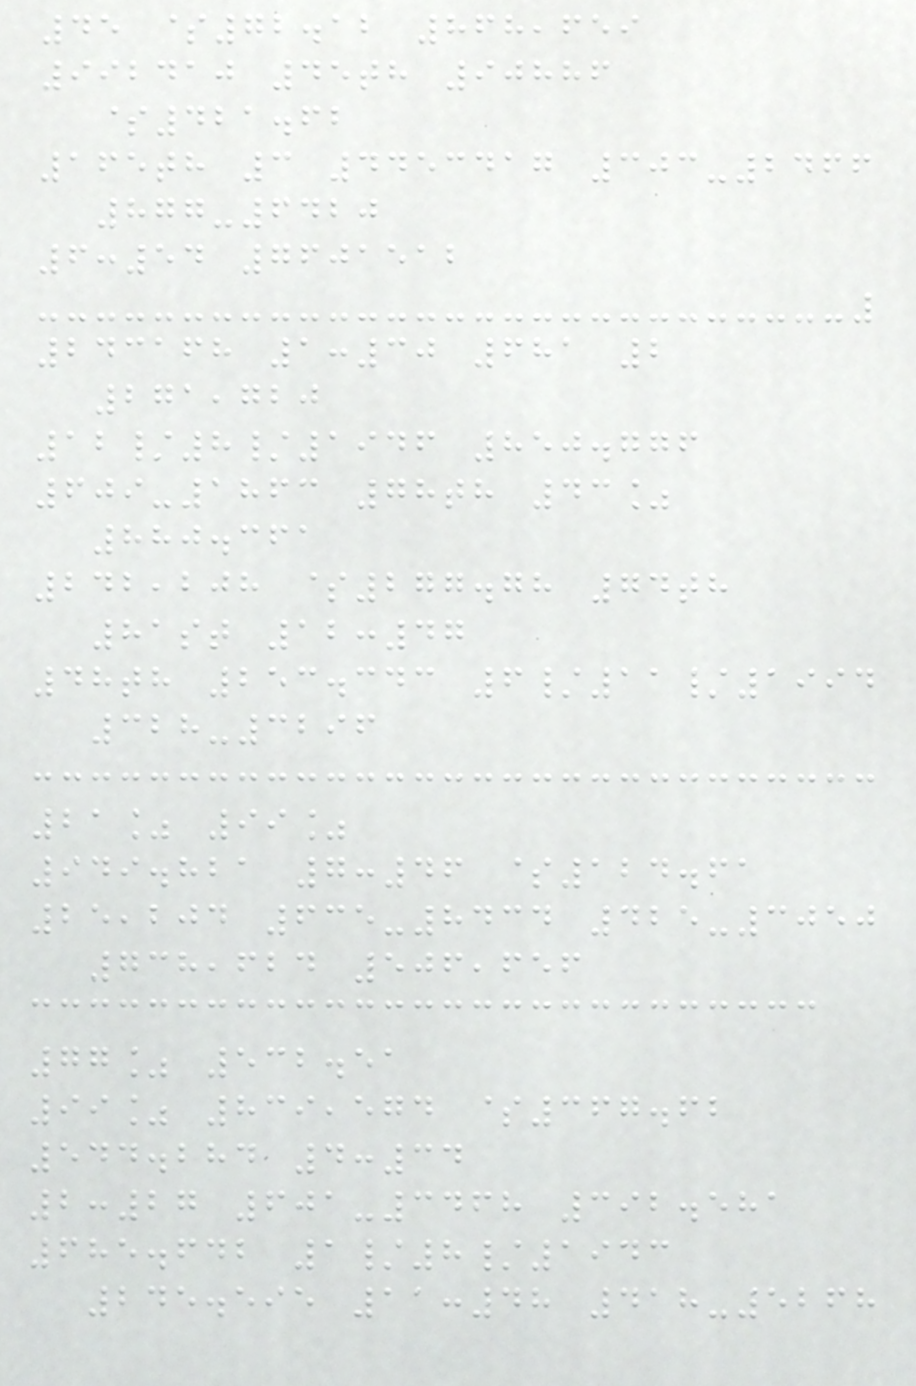45 $72.12 868,659
992410 45th 90886
$421.62
165th 3 4453417 303-2466
877-6420
6:54 7601512
243168 1:30 681 2
271,720
12/8/1946 850.776
609-1863 78th 43%
880.361
242,208 $277.78 74th
81st 12:47
48th 253.343 6/11/1994
328-3296
21% 99%
949.821 7:46 $124.61
25,204 635-8434 425-3050
738,624 506,656
77% 532.51
99% 839,574 $367.62
544.284 4:34
2:27 601-3468 392.581
685.642 1/8/1943
245.595 11:48 418-5268
